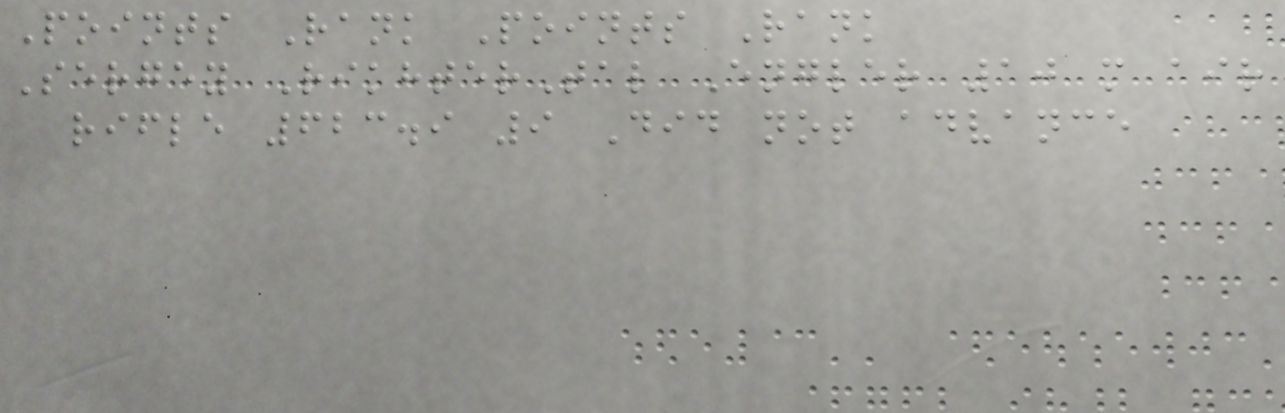Points Rank Points Rank
Sergey RikhterTal Engler 10 m air
rifle 623.9 9 Did not advance
